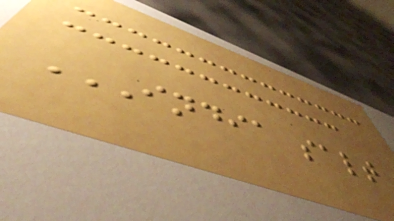INDIA SALT
